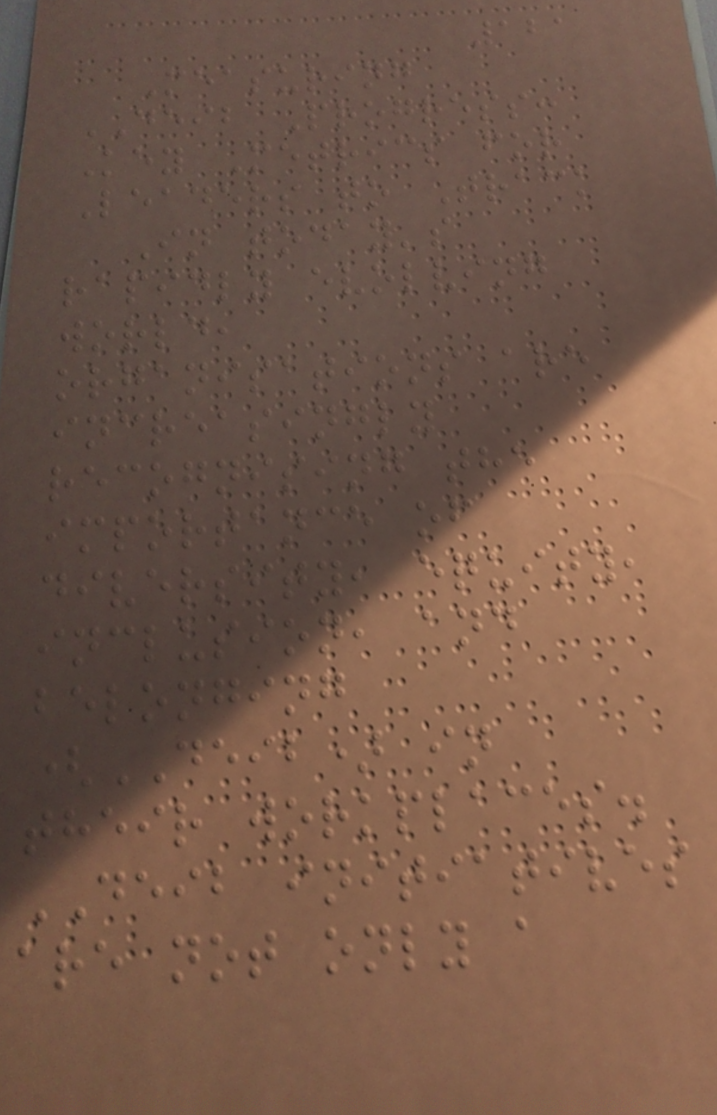121
Measuring
DEIB Progress:
Key Metrics for
Leaders to Track
In today's
rapidly evolving
world,
organisations are
increasingly
recognising the
importance of
diversity, equity,
inclusion, and
belonging
(DEIB) in
their workplaces.
DEIB initiatives
are not only a
